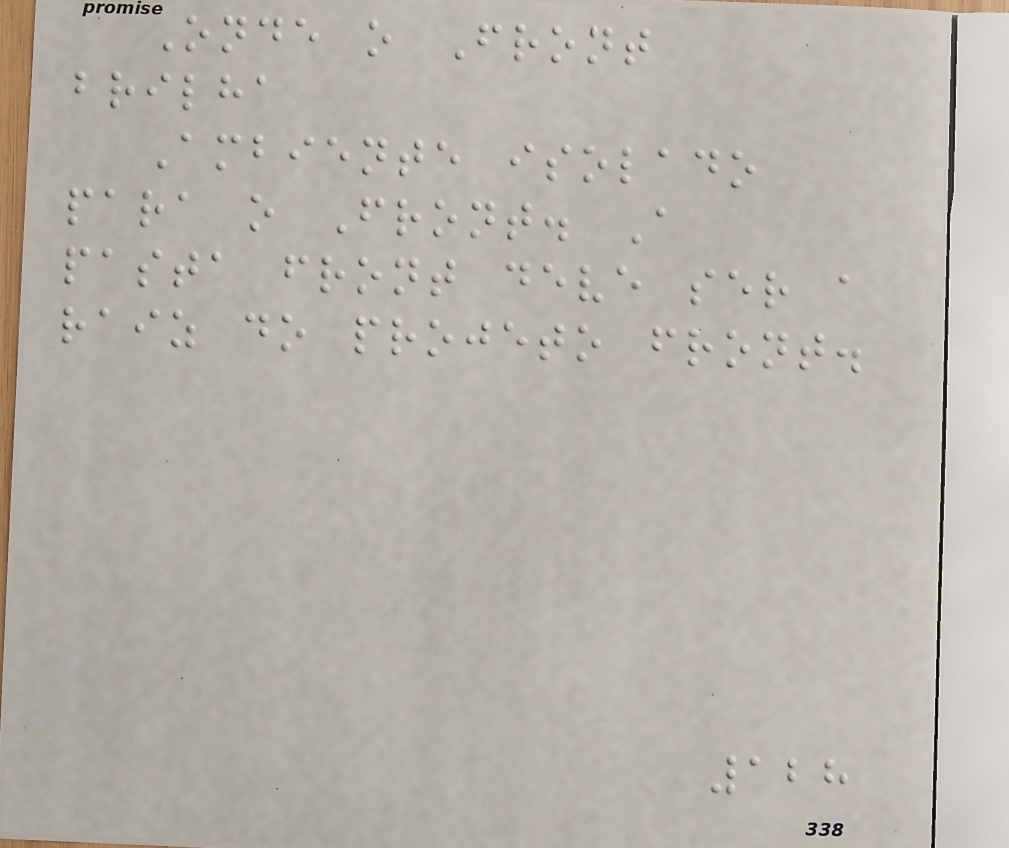Onde o Front
brilha
Ambiente isolado
para o Front. A
pasta front deve ser a
raiz do projeto front.
128
